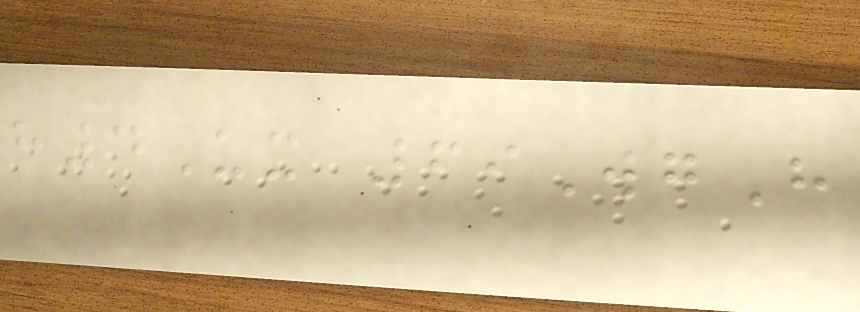h4Ux 69WgH
